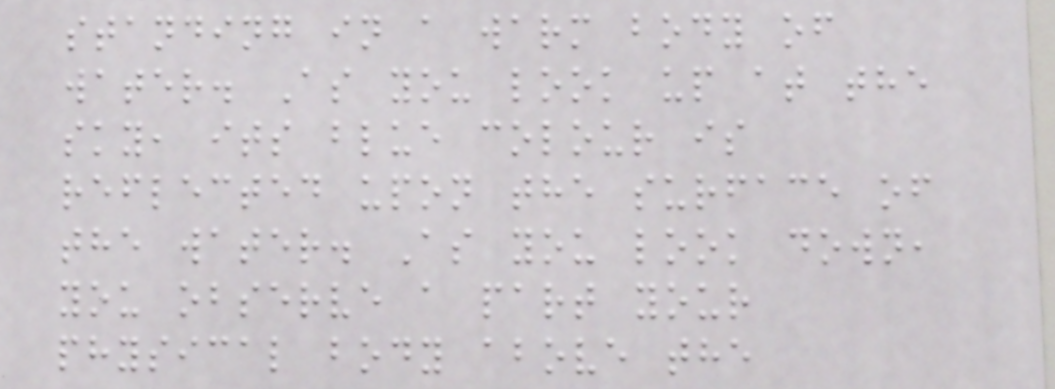standing in a warm body of
water. As you look up at the
sky, its blue colour is
reflected upon the surface of
the water. As you look down,
you observe a part your
physical body above the
